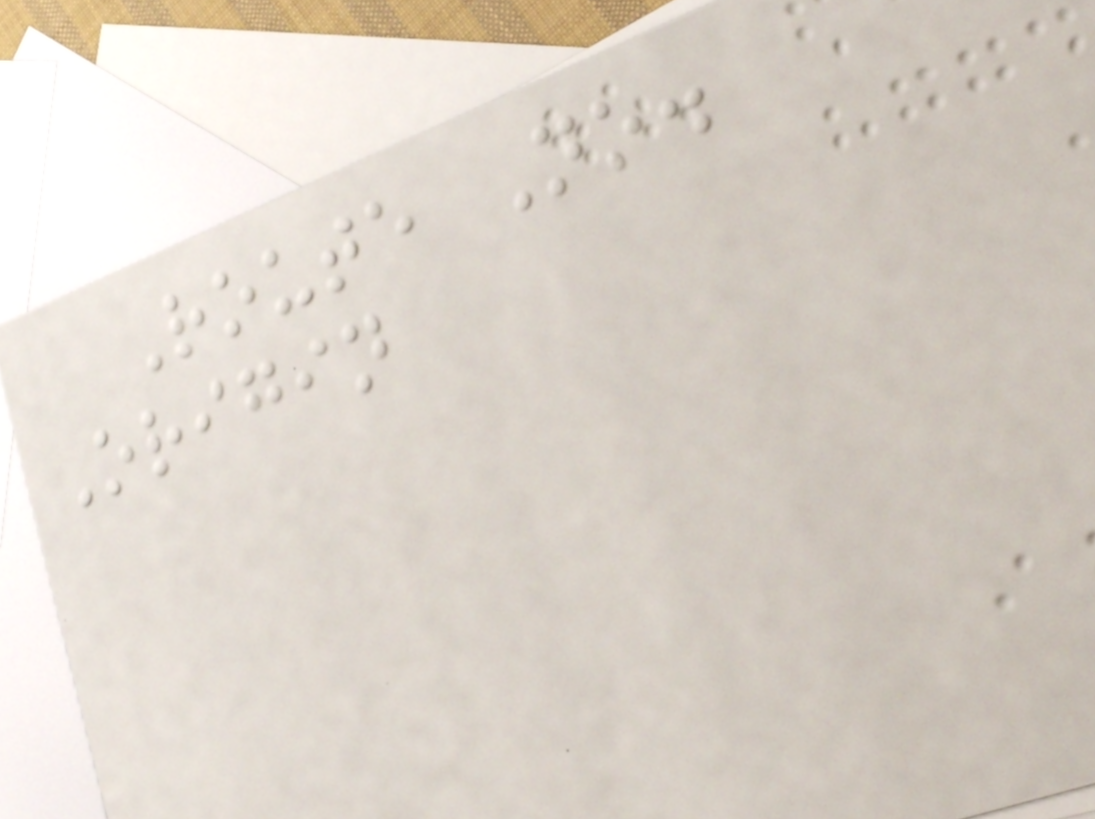Route No.
Origin
